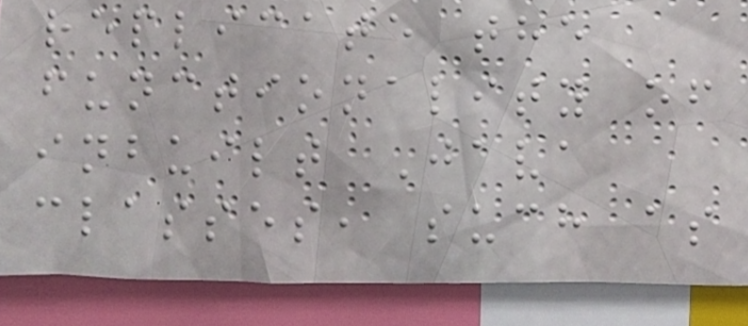replicate the
functionality of
inbuilt Java
classes, such as
